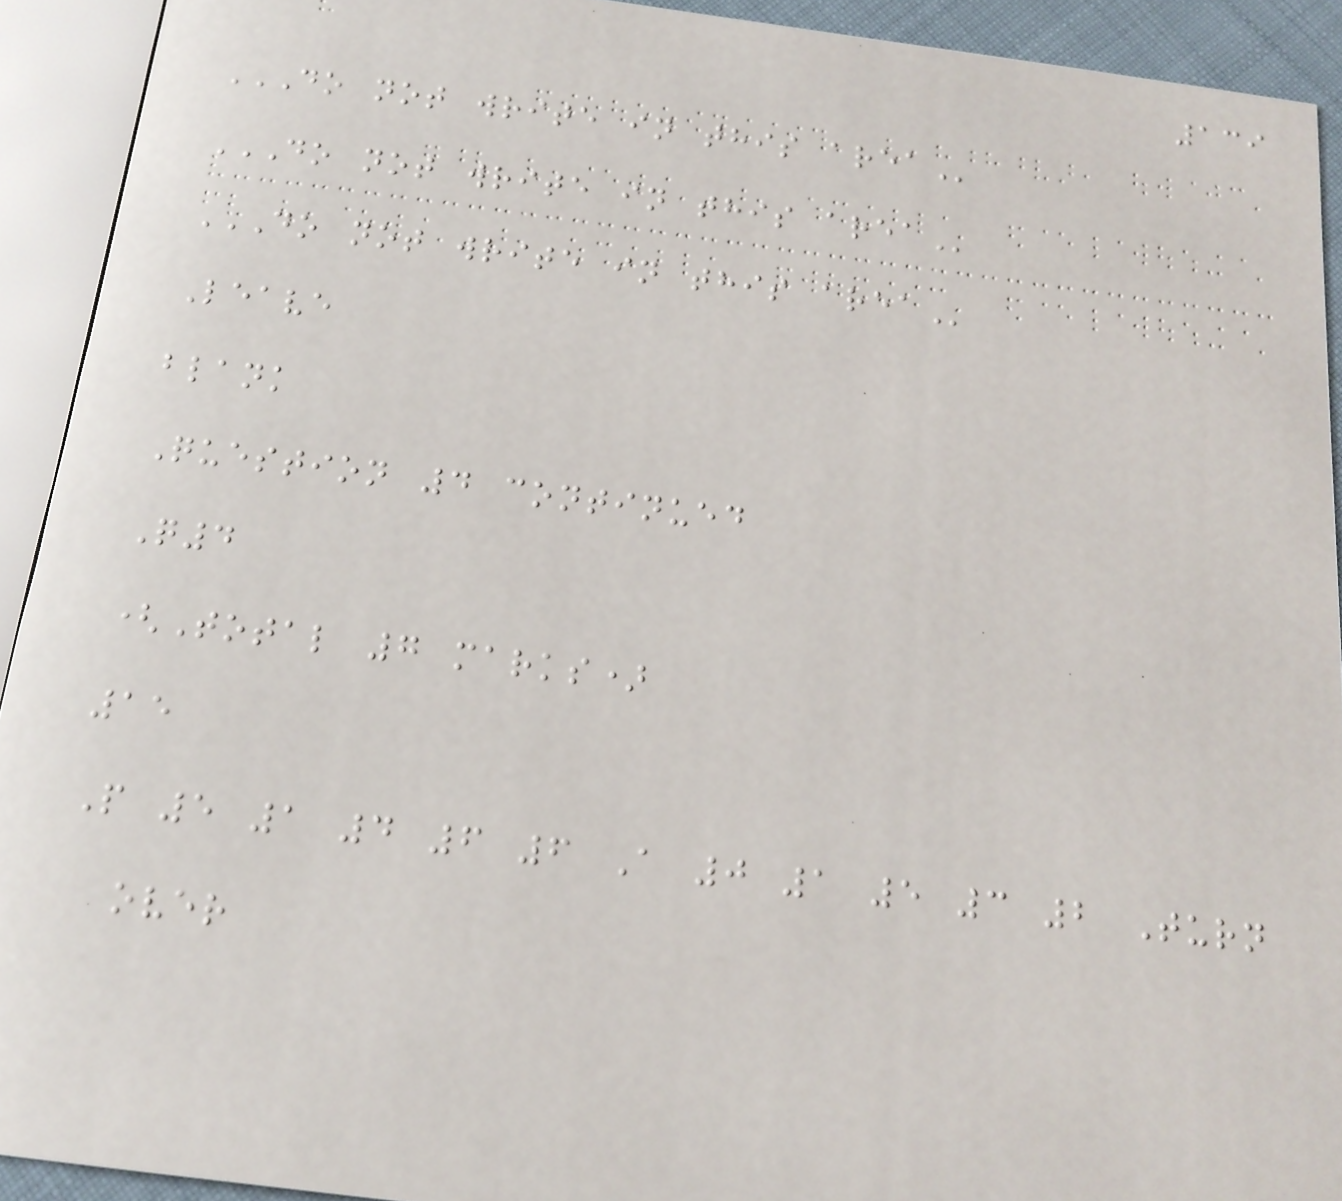139
DO NOT WRITE IN THIS AREA
DO NOT WRITE IN THIS AREA
DO NOT WRITE IN THIS AREA
Leave
blank
Question 4 continued
Q4
(Total 7 marks)
15
P 5 1 4 6 6 A 0 1 5 3 2 Turn
over
